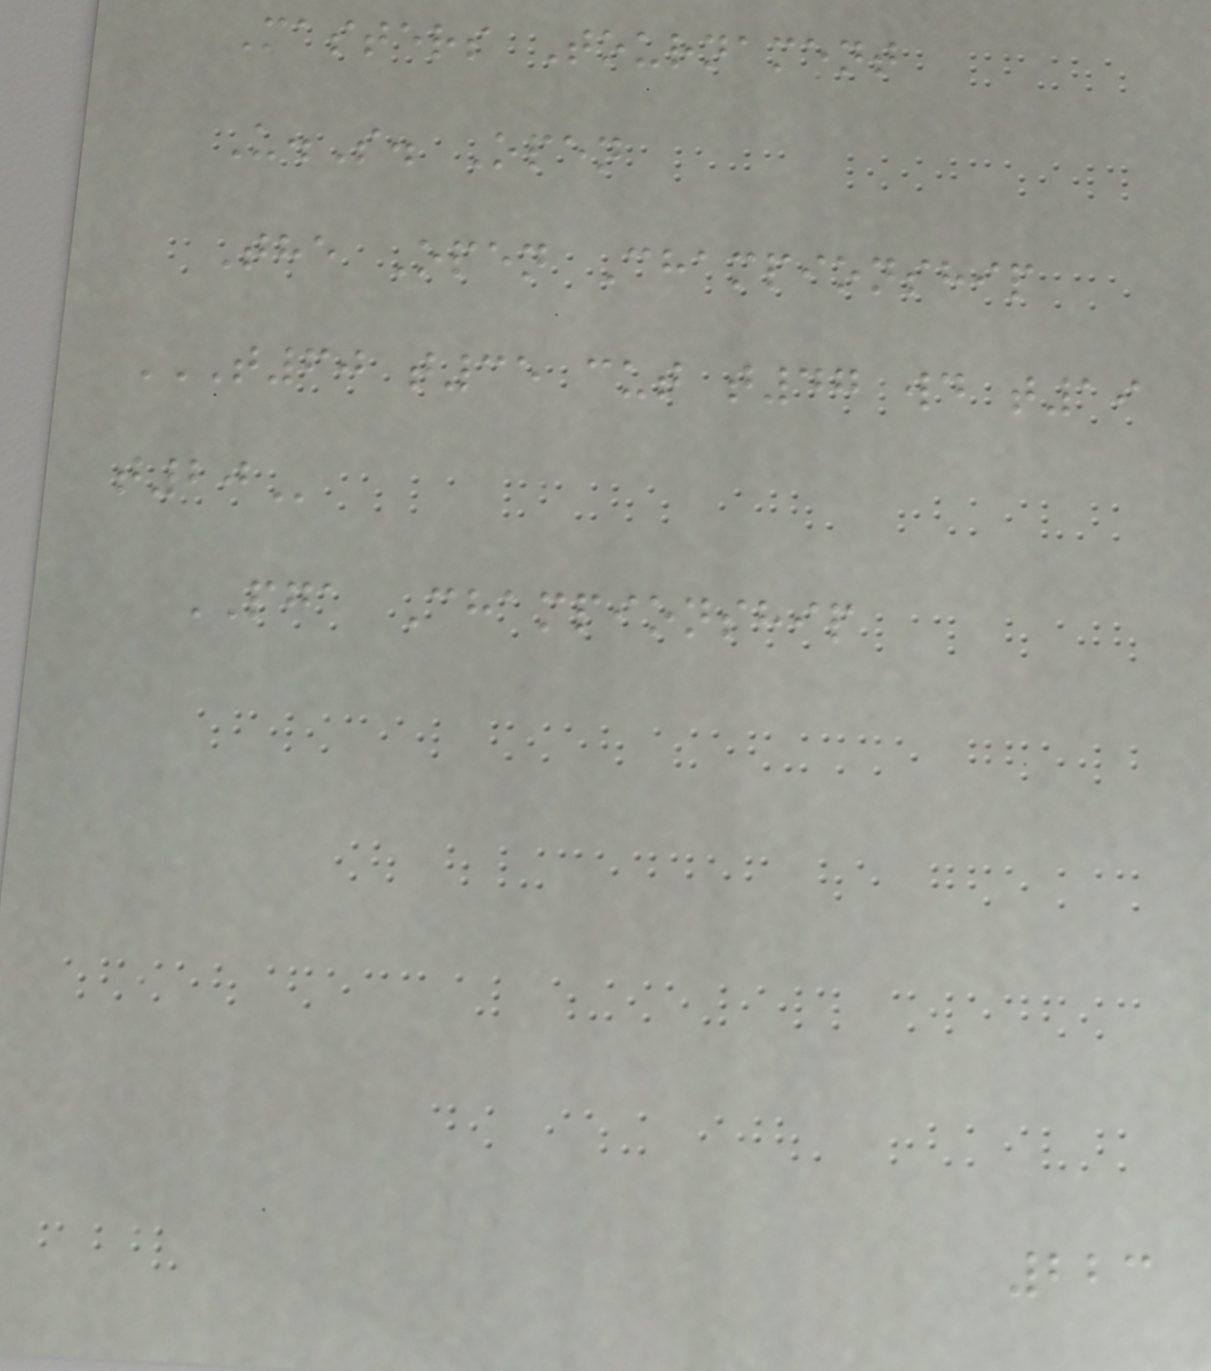Masters Tournament
U.S. Open
The Open Championship
T60 T35 CUT T47 WD T19
T20
PGA Championship
223
